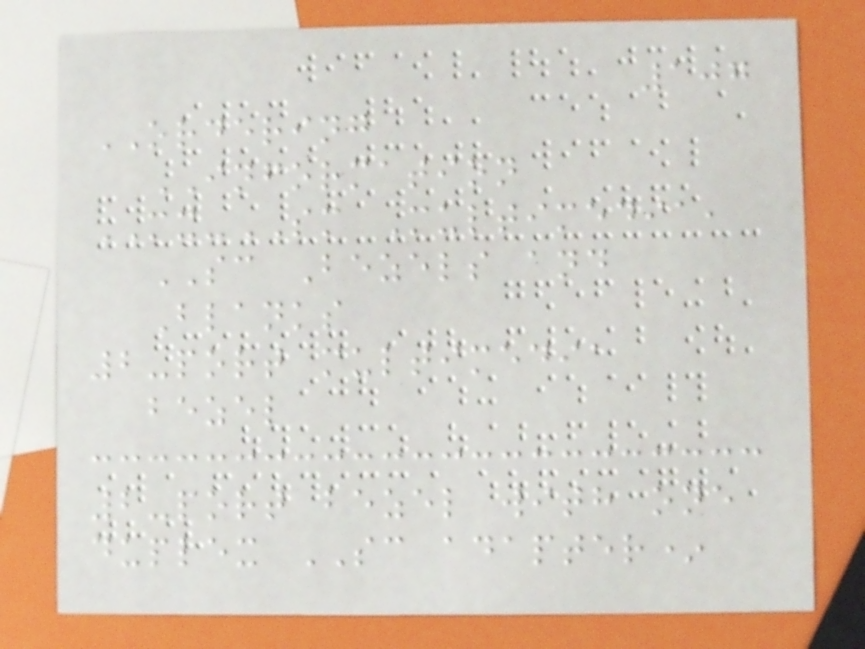107
ORDERING
INFORMATION
MX-SM Multimedia,
SC Bezels and
Blanks
2-port multimedia
bezel
2-port bezel with one
duplex SC adapter*
